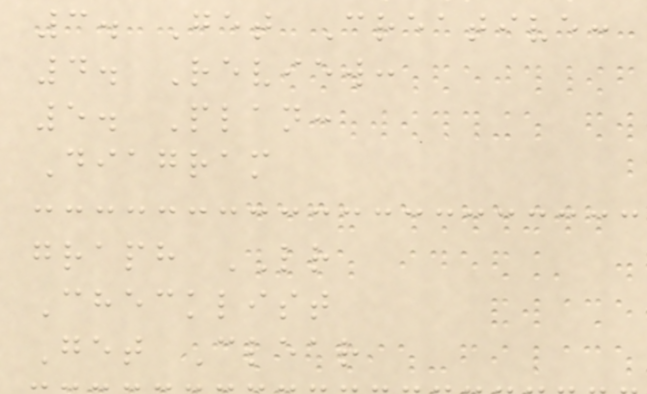3. Get Creative:
4. Review:
5. Plan:
Diagram
graph LR
Checklist
Get Clear
